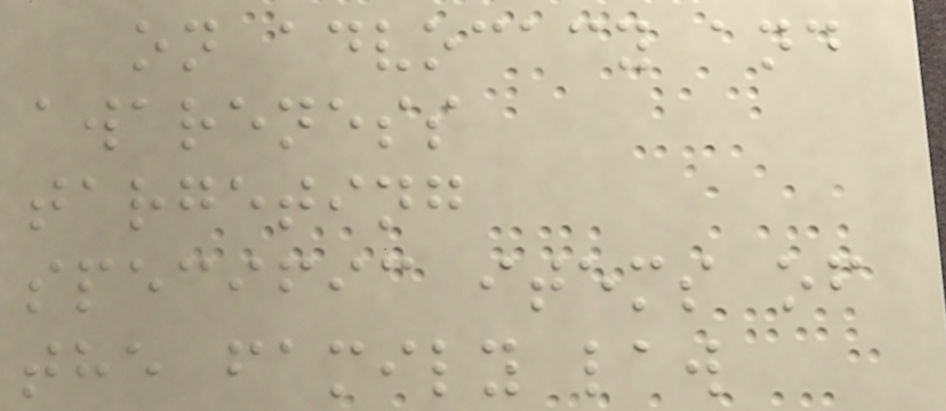on advocacy and
awareness
targeting
specific items of
the family law
